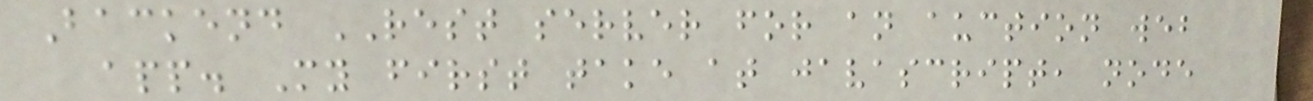Backend REST server for an auction web
app. My first take at javascript, node
